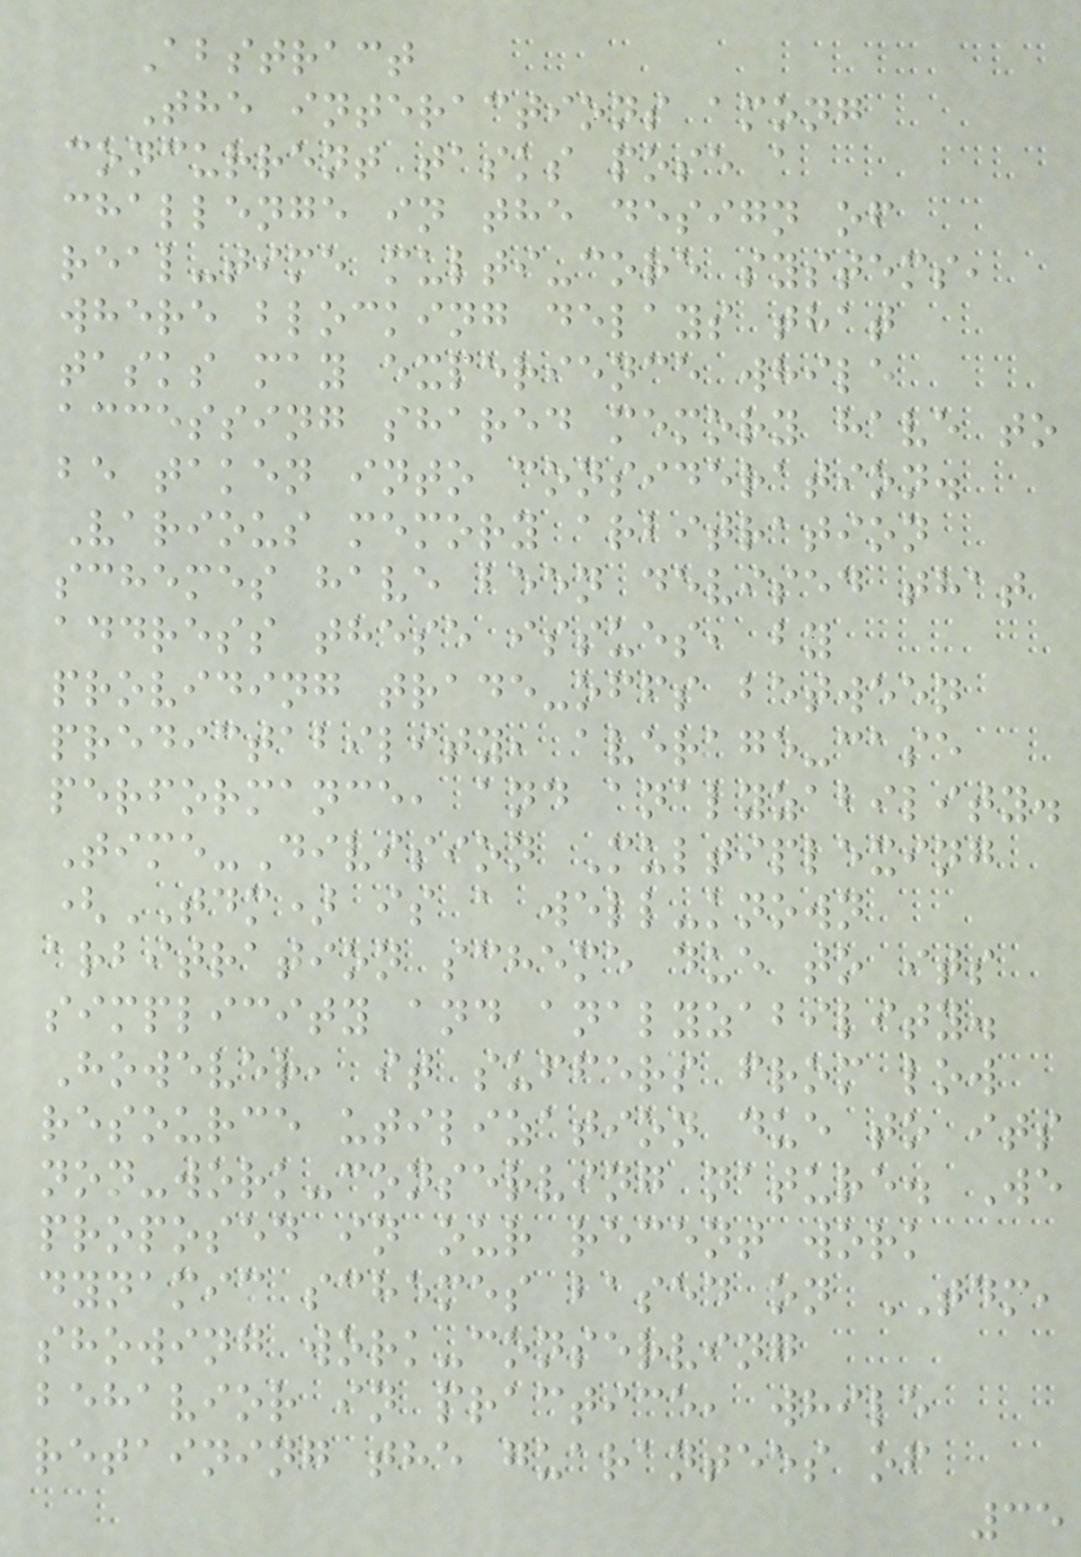Abstract
The interactions among
concurrent tasks pose a
challenge in the design of
real-time multi-core systems,
where blocking delays that
tasks may experience while
accessing shared memory have to
be taken into consideration.
Various memory arbitration
schemes have been devised that
address these issues, by
providing trade-offs between
predictability, average-case
performance, and analyzability.
Time-Division Multiplexing
(TDM) is a well-known
arbitration scheme due to its
simplicity and analyzability.
However, it suffers from low
resource utilization due to its
non-work-conserving nature. We
proposed in our recent work
dynamic schemes based on TDM,
showing work-conserving
behavior in practice, while
retaining the guarantees of
35
